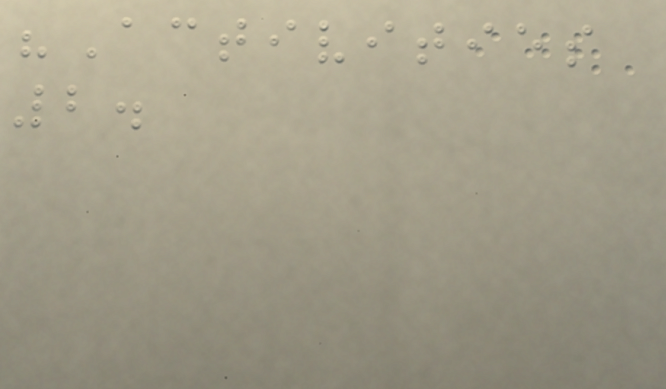"Activities
2.
